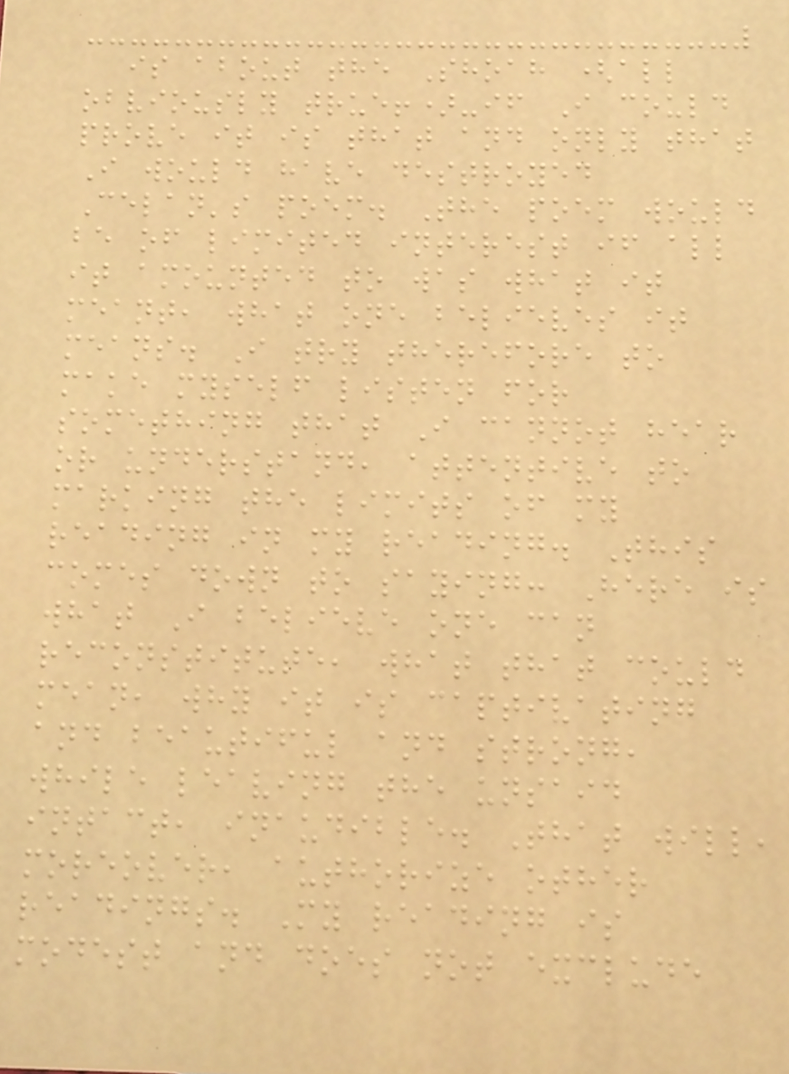is about the Shoah (all
obviously true!)-if I could
prove it is that and only that
I would have destroyed
Celan's poem. The poem would
be of limited interest if all
it amounted to was what it
meant, what one believes it
means. I try therefore to
make myself listen for
something that I cannot hear
or understand, attentive to
marking the limits of my
reading in my reading. This
comes down to saying: Here is
what I believe one can
reconstitute, what that could
mean, why it is captivating
and beautiful and strong,
while leaving the unsaid
intact, inaudible. That will,
moreover, authorize other
readings. My reading is
modest and does not exclude
